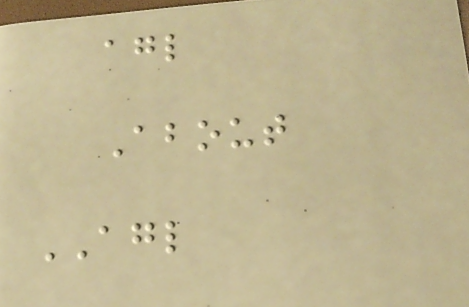agl
About
AGL
